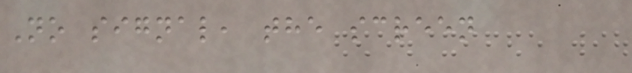No signal, the screen
